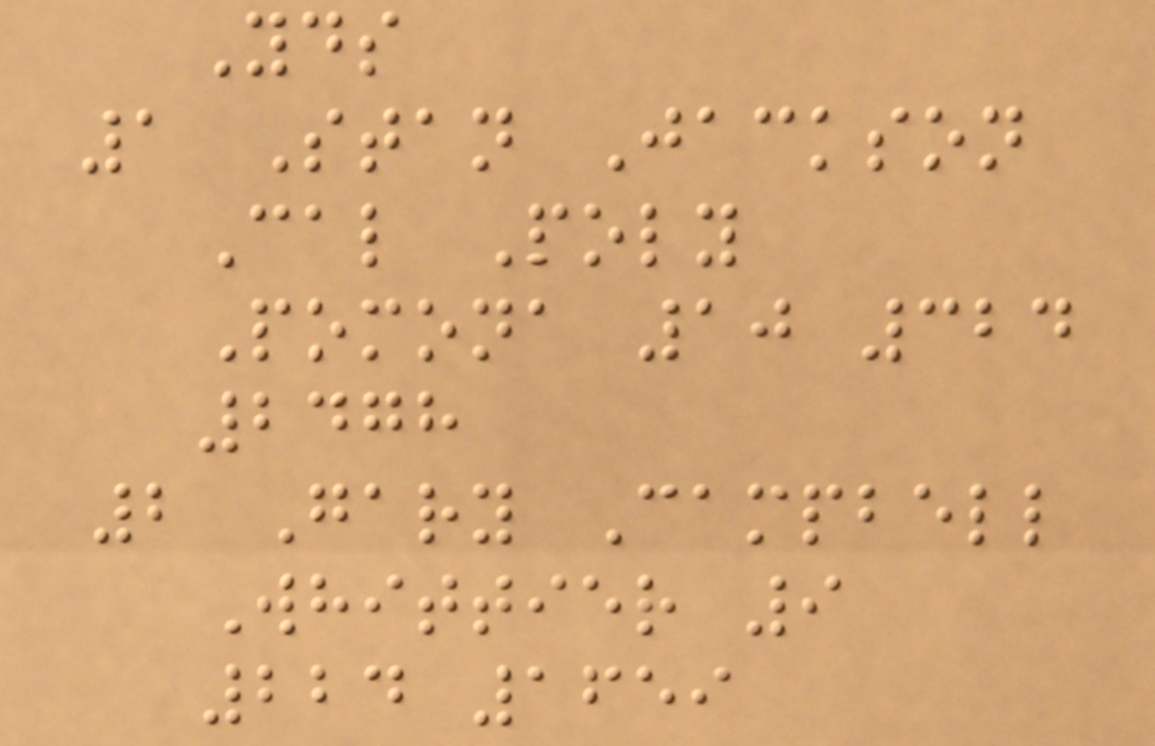Yds
1 Stan Jackson
Cal Poly
Pomona 10 324
2478
2 Gary Campbell
Whittier 9
224 1659
